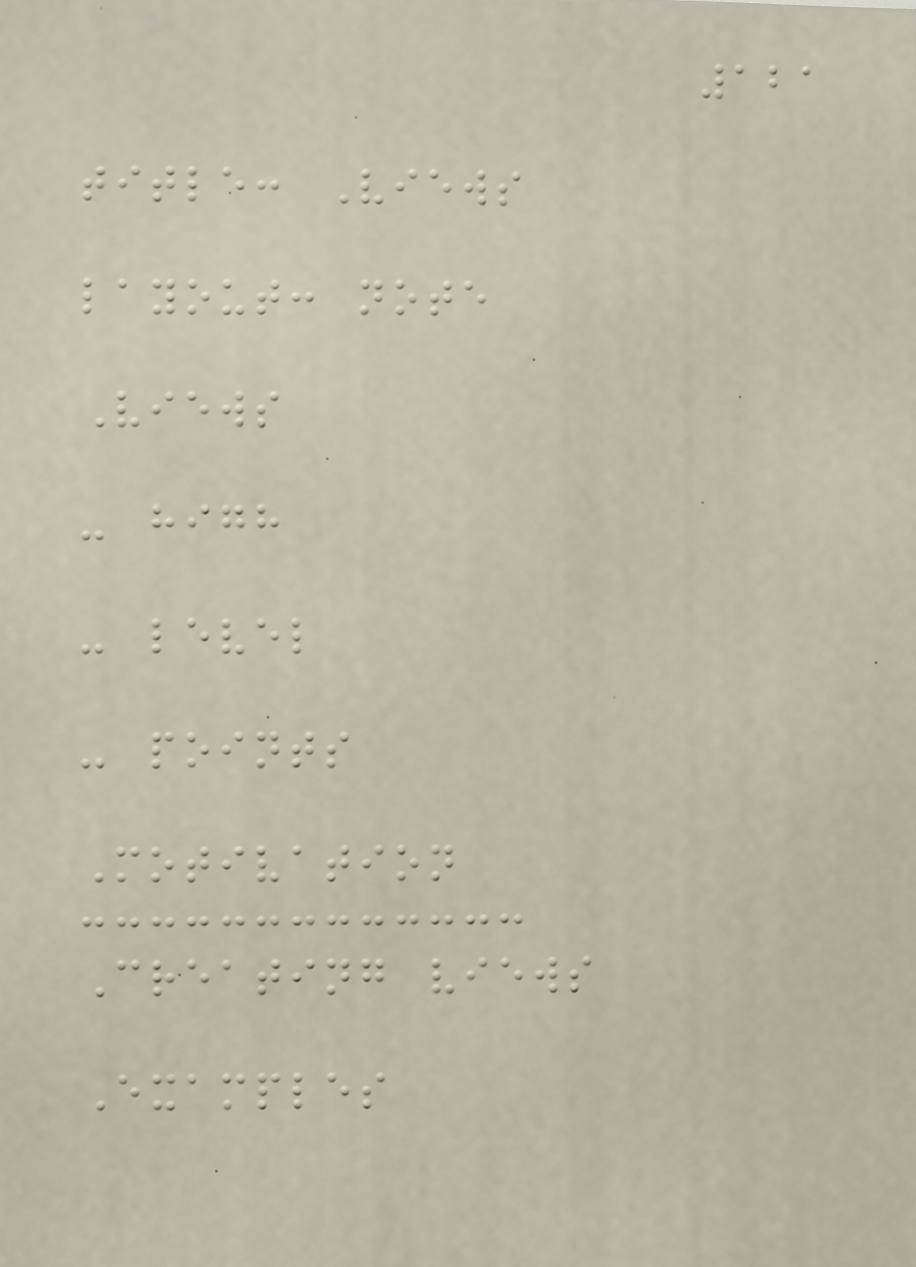121
title: Views
layout: note
Views
- high
- level
- points
Motivation
Creating views
Examples
